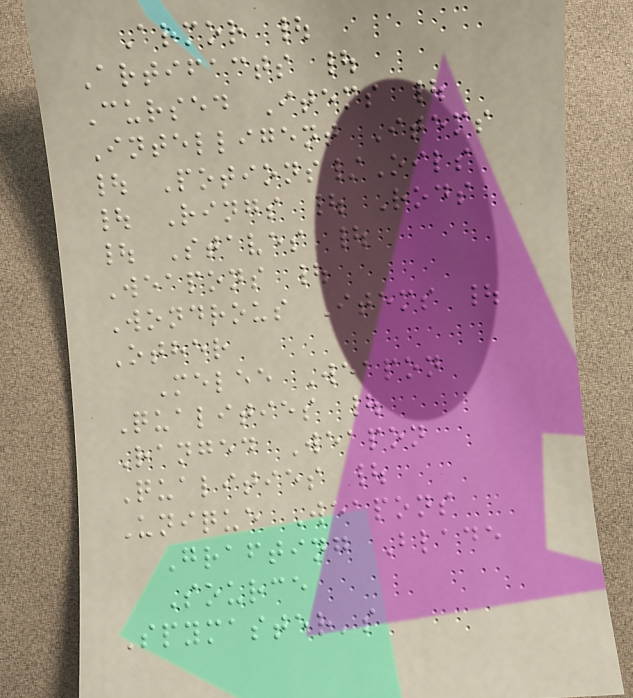Armor |
Artifacts |
Cursed Items |
Intelligent Items
| Potions/Oils
| Rings | Rods
| Staves |
Weapons |
Wondrous Items |
Other
Melee Weapon
Qualities |
Ranged Weapon
Qualities |
Unique Weapons
Grafting Blade
Source
Spymaster's
